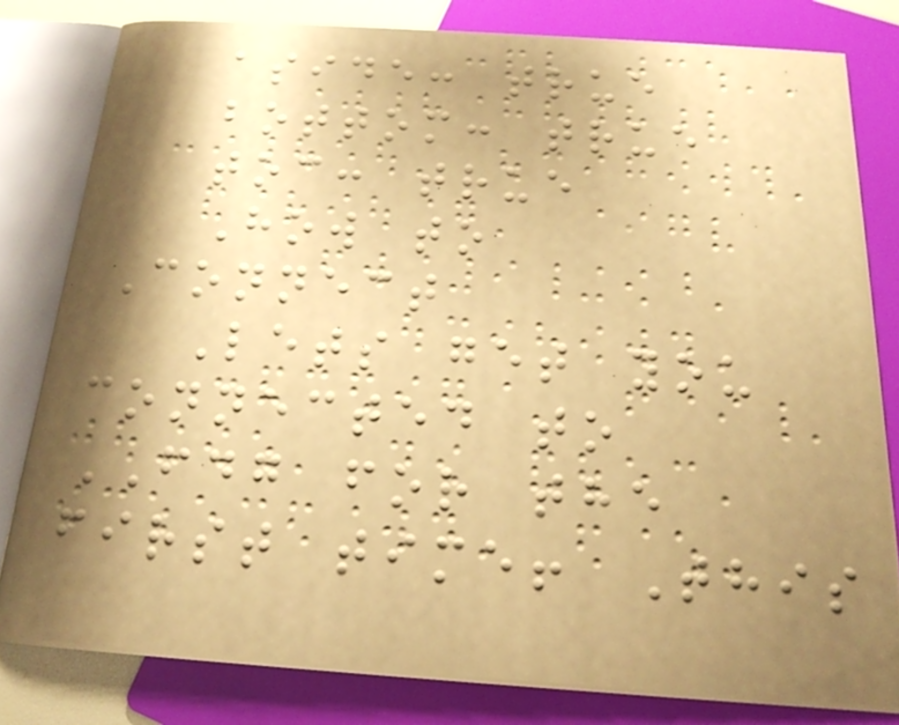aside: true
bottom: true
toc: true
How to
Connect
Lets get you
connected to
FDG for the
first time! This
